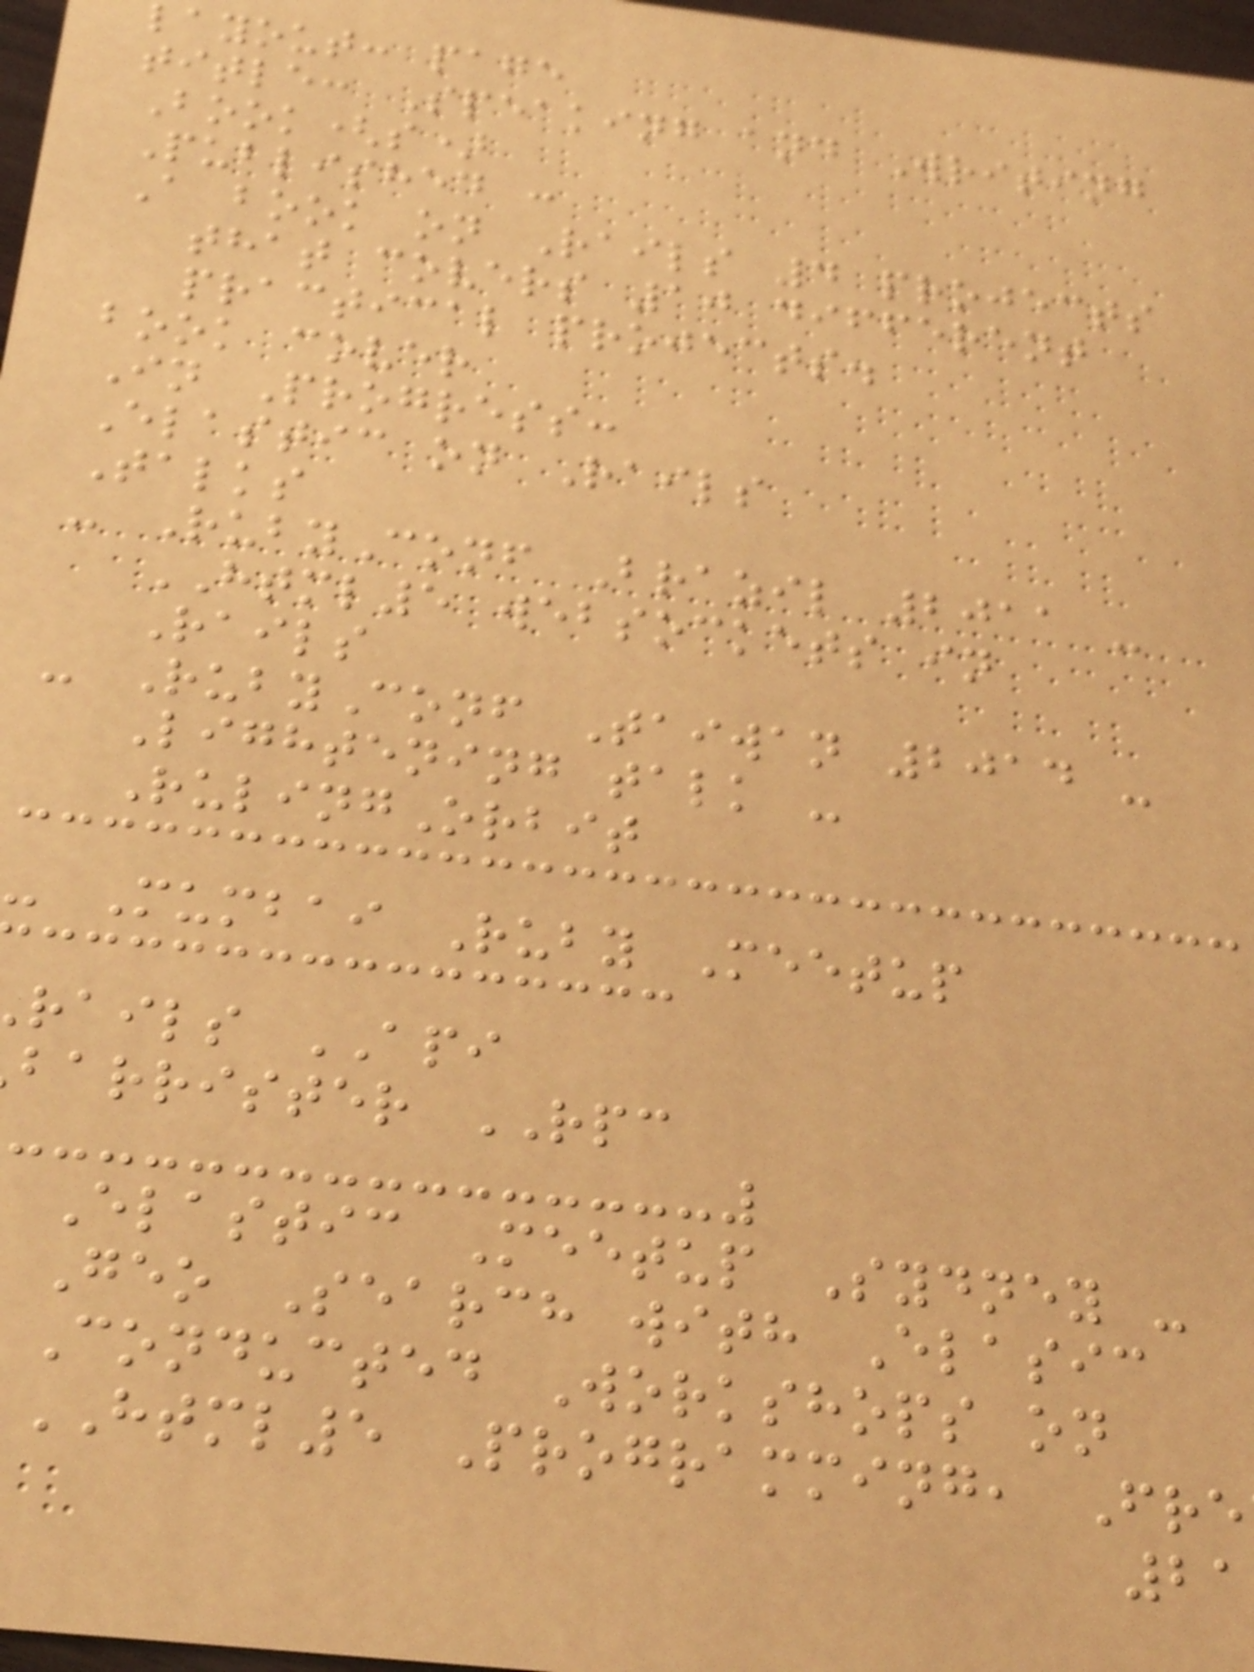layout: page
title: Speaking and Writing
Book(s)
Published :
A book on Rails 4 projects
that covers 10 different
practical projects.
book cover
In Progress:
Elastic on Rails
Talks
- RubyConf Brazil 2011 -
HTML5 websockets in
Rails
- RubyConf Taiwan 2014 -
Lightening talk -
RulingOrbit
- Mumbai Ruby Meetup
rails API
barrister RPC
Elastic Meetup Sydney -
Geo Search with Elasic
Conducted Workshops on
HTML5 Programming, Fre
